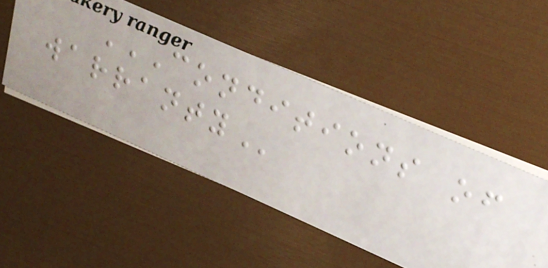CONDITIONS OF
WARRANTY
